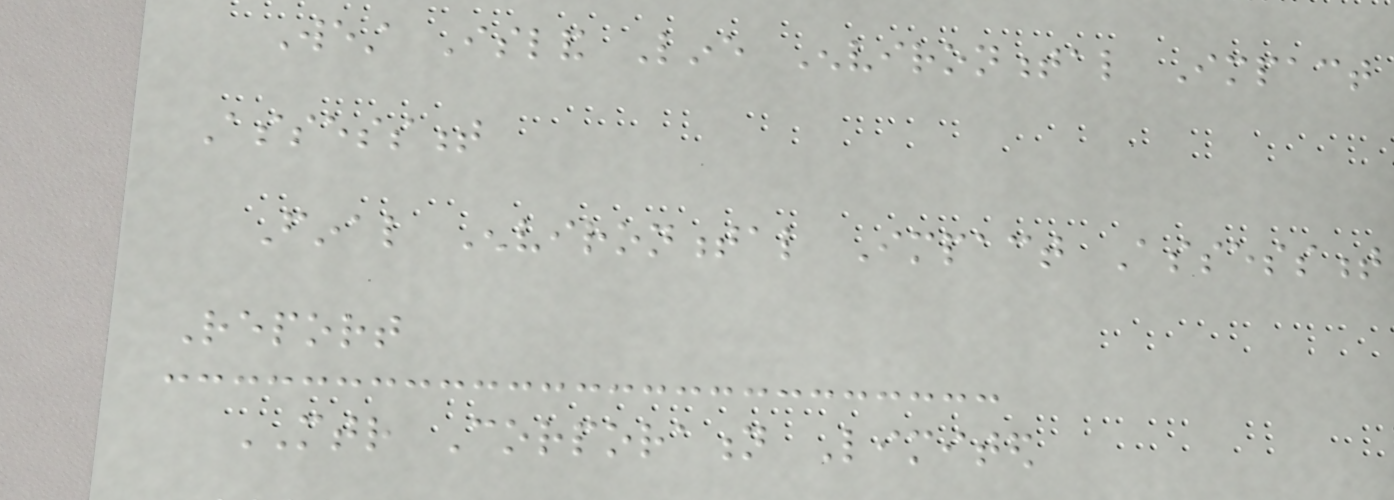West Island Line Environmental Impact
Assessment
Final Environmental Impact Assessment
Report
MTR Corporation Limited
